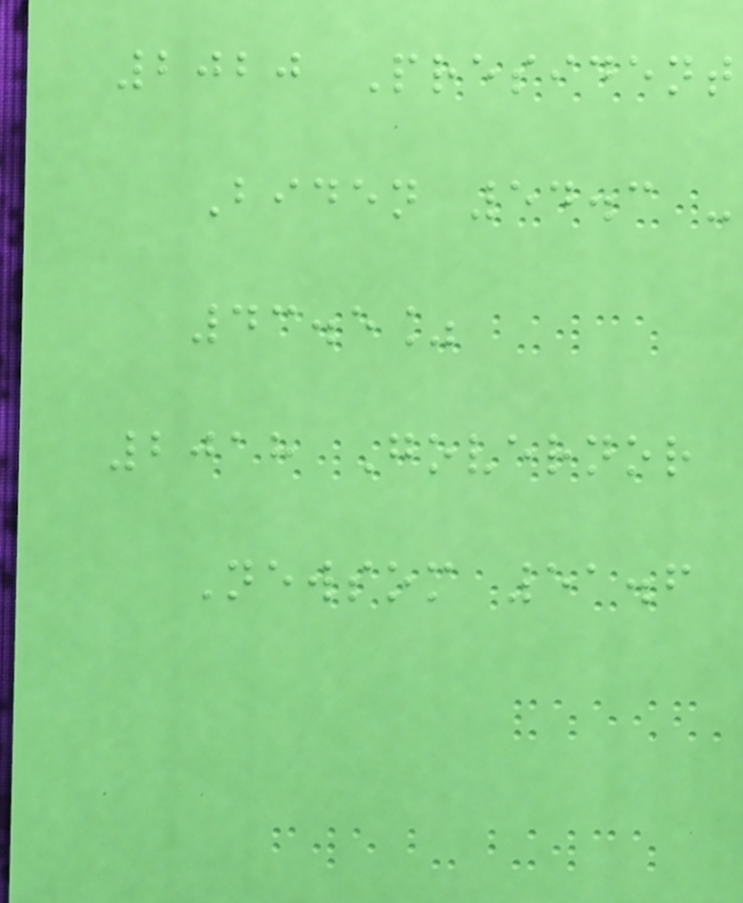2020 President
Biden 54.3 -
43.5%
2018 Governor
Newsom 51.6
